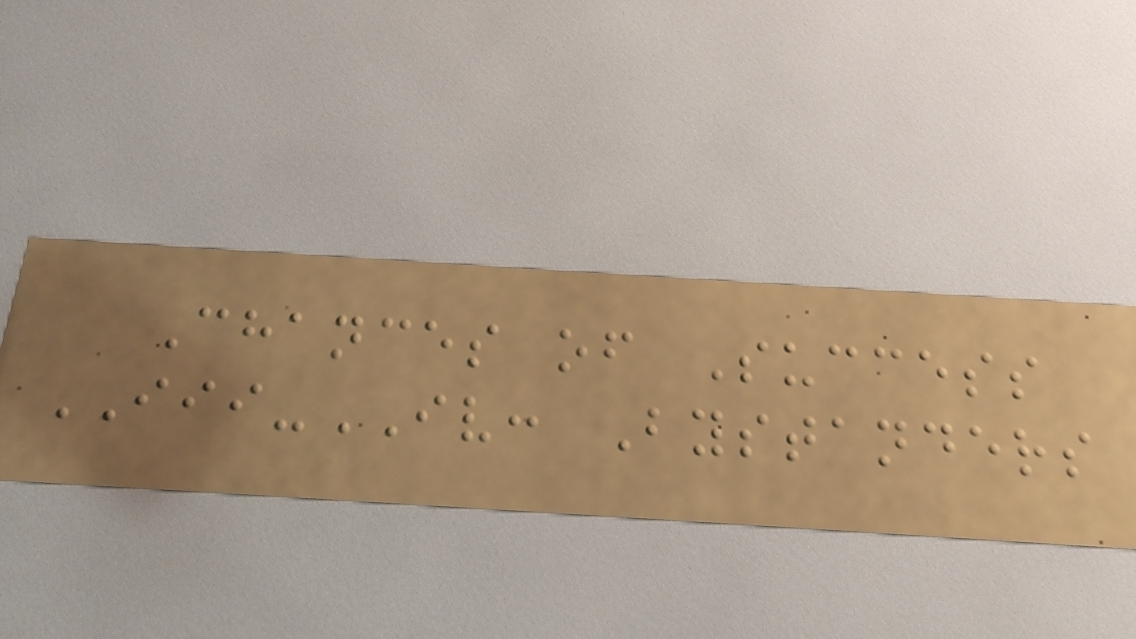Chances of Success
III-IV: Bystanders
